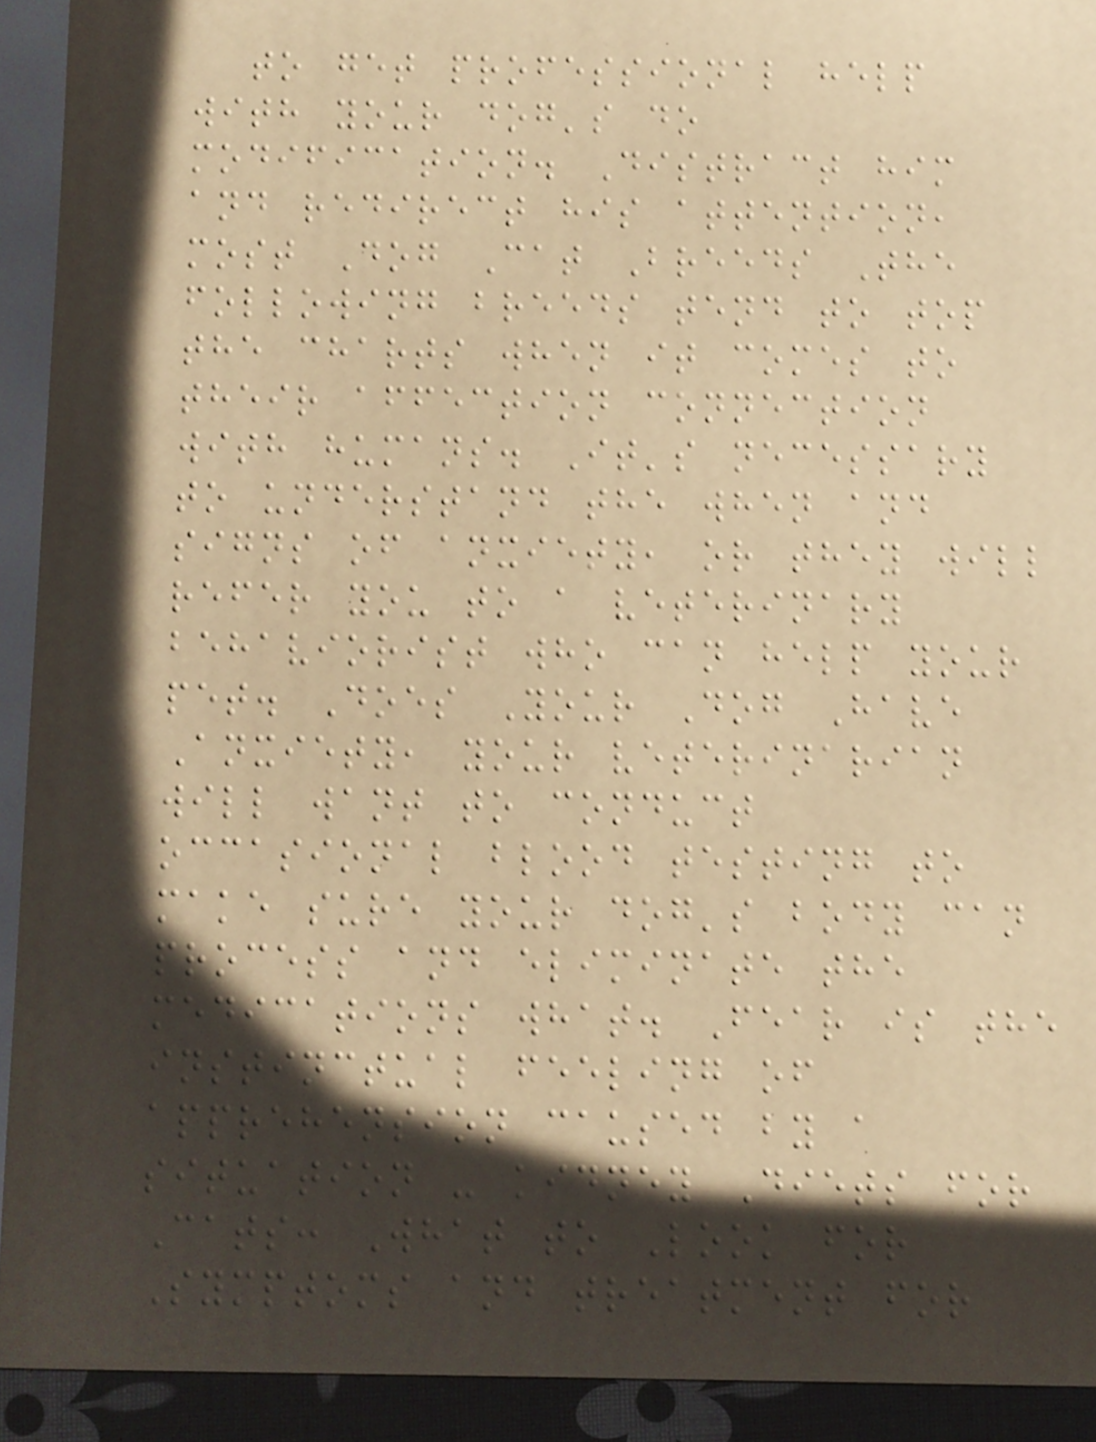to get professional help
with your dog's do
modification. Distract him
and redirect his attention,
most Dog Cat Breeds The
following breeds tend to top
the charts when it comes to
their affection connection
with humans. It's necessary
to understand the when and
signs of anxiety, or they will
refer you to a veterinary
behaviorist who can help your
pet. Does Your Dog Have
Anxiety, your veterinarian
will want to conduct
occasional blood testing to
make sure your dog's body can
process and eliminate the
medications what. Fear is the
instinctual feeling of
apprehension caused by a
situation - kidney Diets for
Cats: What to Look for
Symptoms and treatment for
